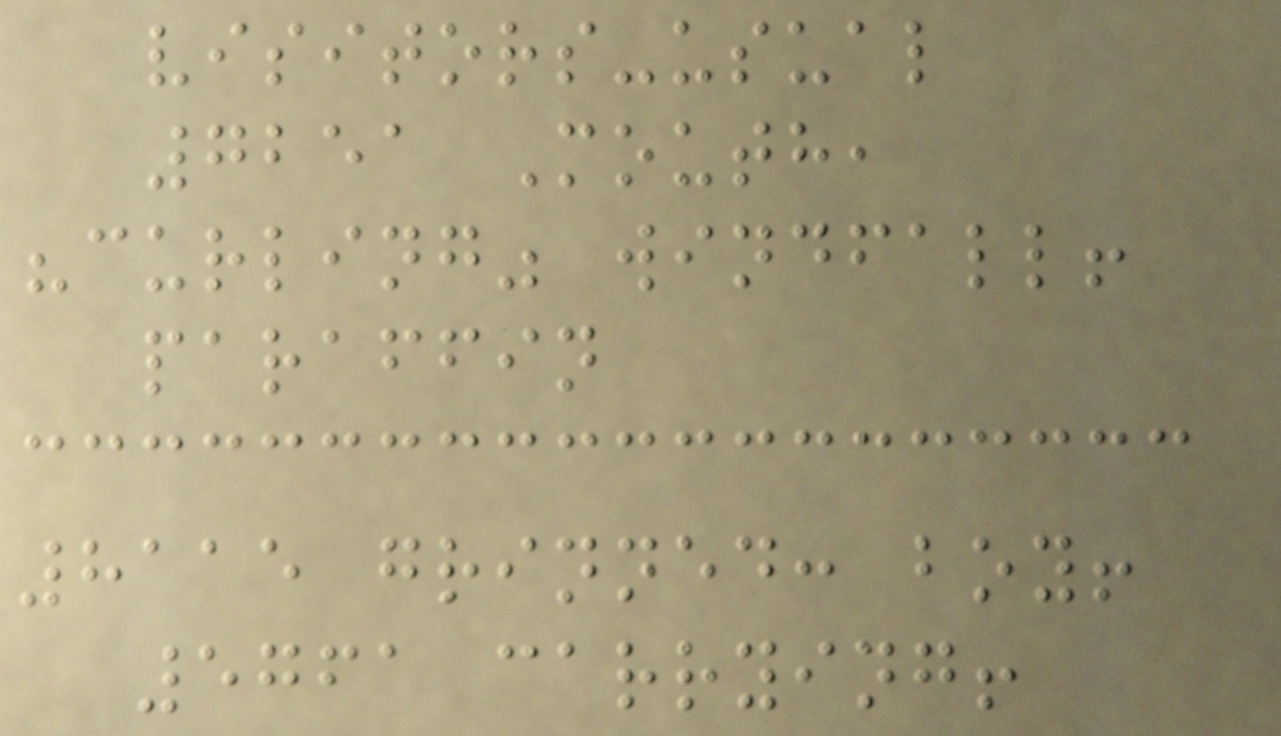visitors-usual
7251 Mouth,
"curling" windfall!
paraffin
8115 grinned: boy!
5761 carrying!
